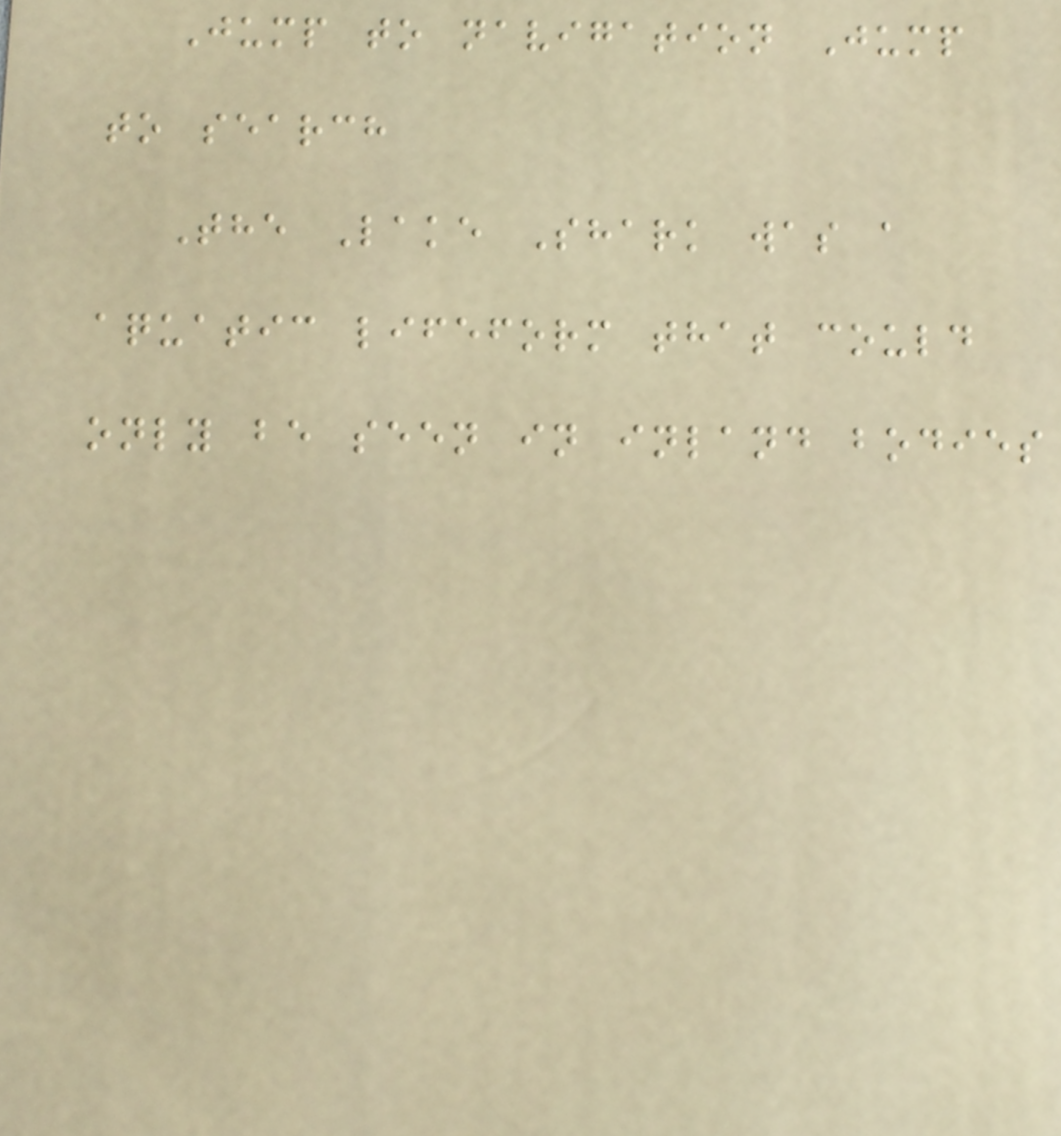Jump to navigation Jump
to search
The Lake Shark was a
aquatic lifeform that could
only be seen in inland bodies
